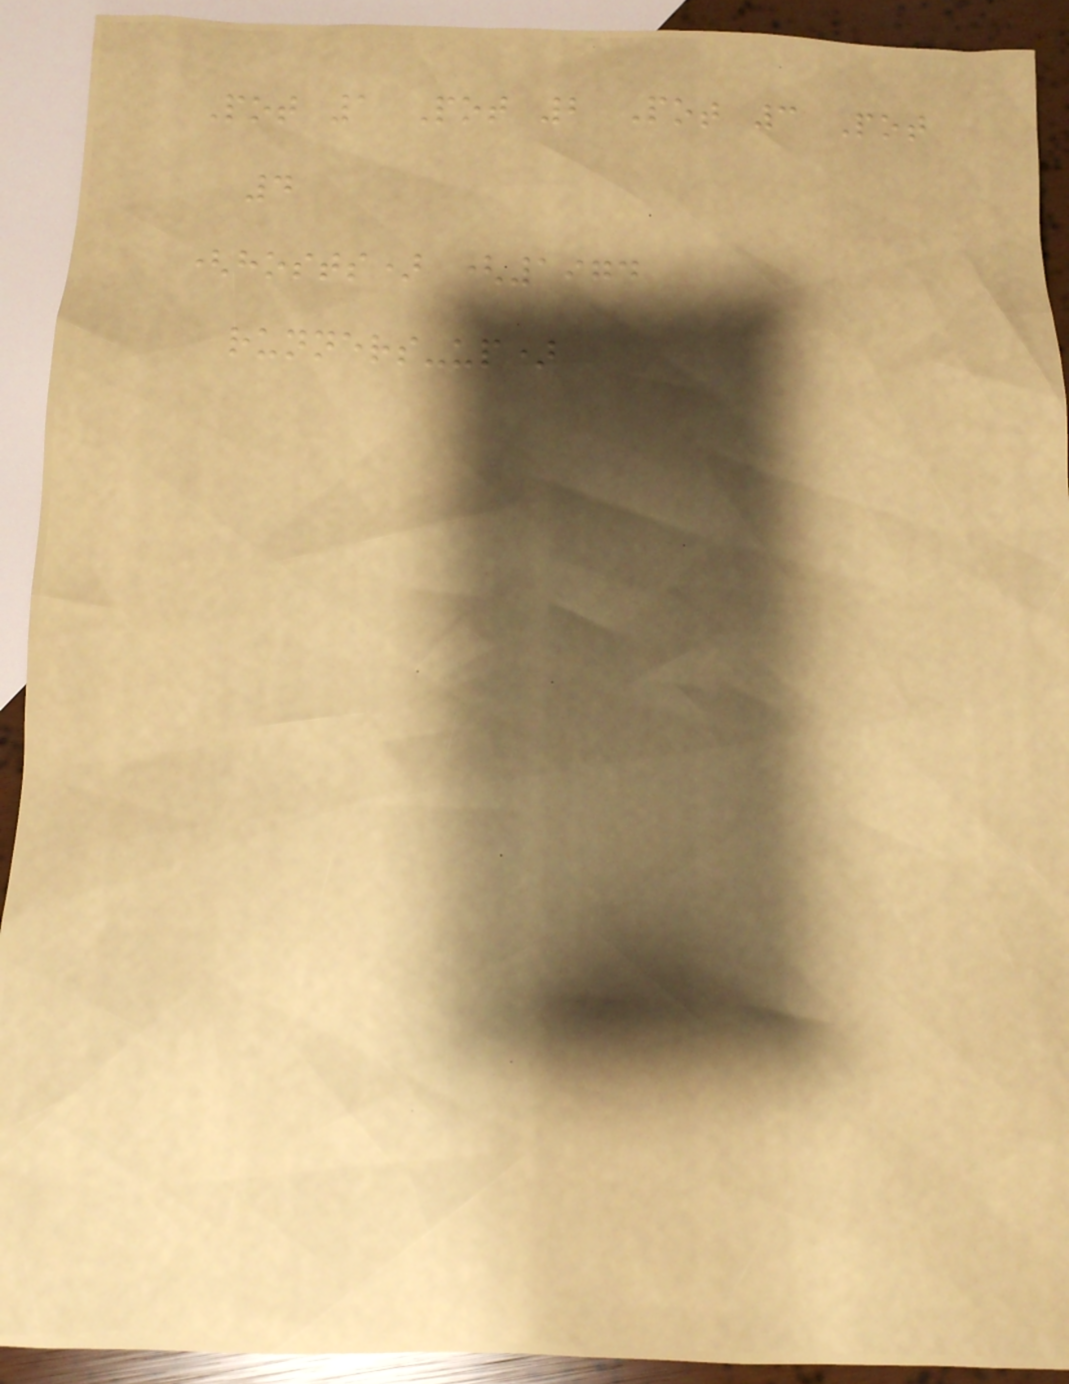Pot 1 Pot 2 Pot 3 Pot
4
(hosts) (1974
runners-up)
